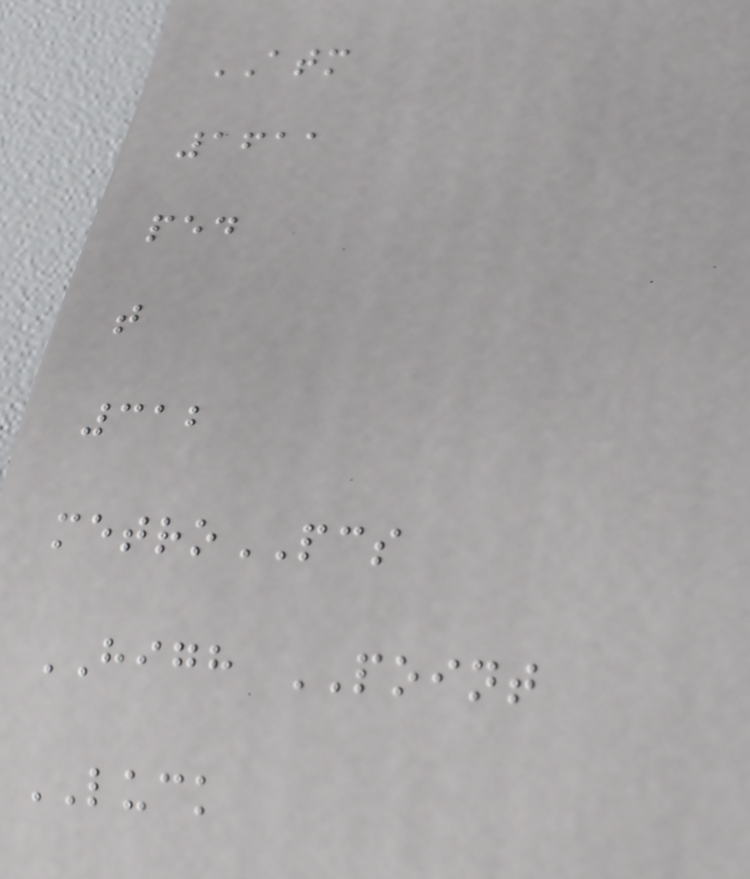ATM
1611
ped
t
312
metroPCS
HIGH POINT
LUCK
